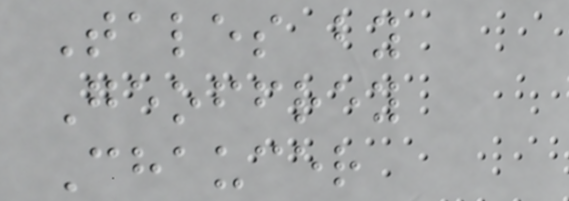Tales by
Geoffrey
Chaucer
